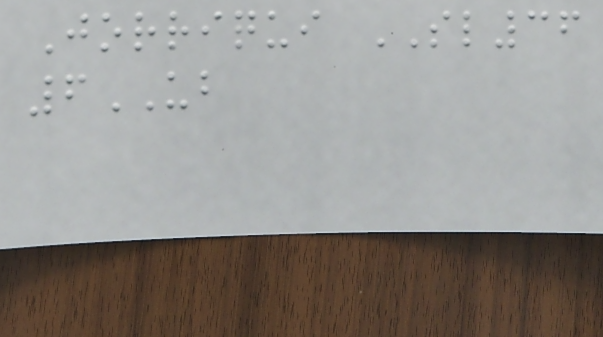Jorriqui SL36
6UB
